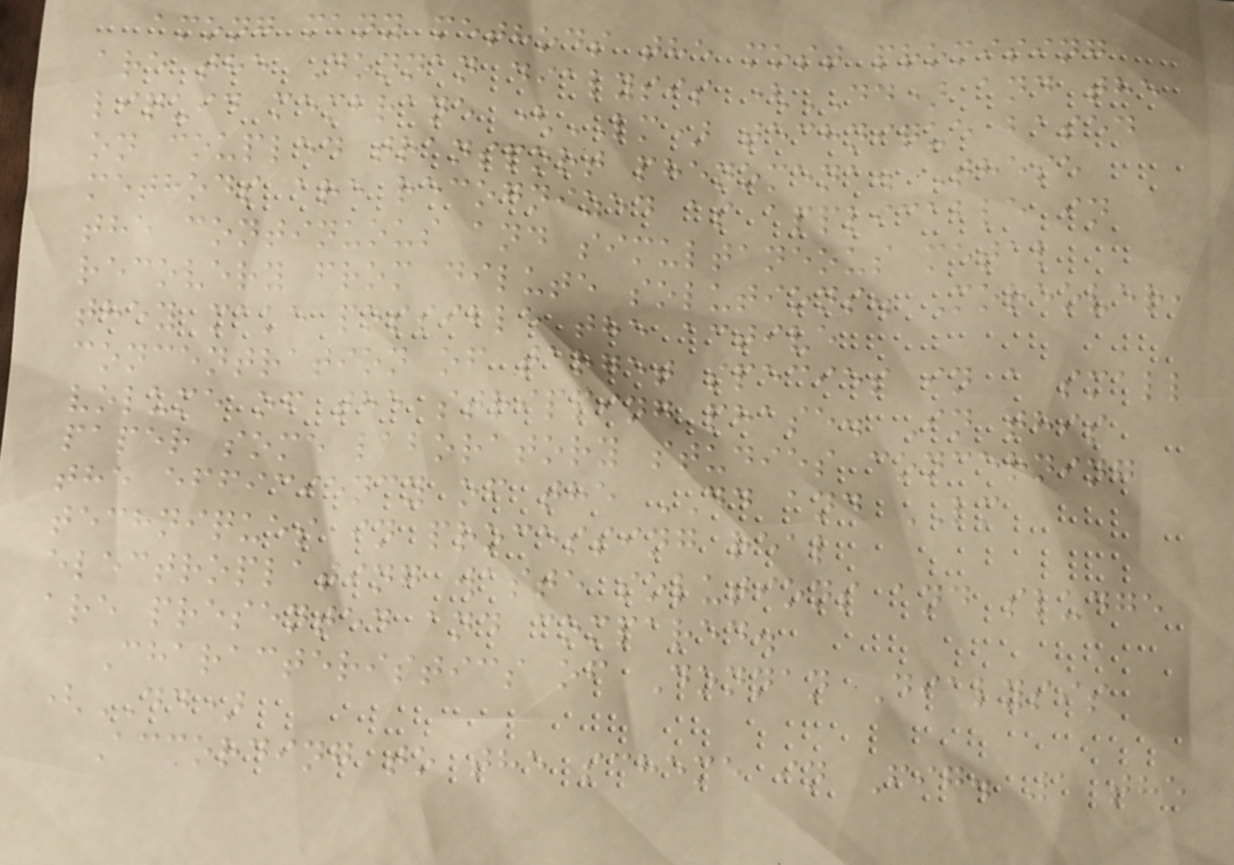among many methods the most promising
are the Donnan dialysis (DD) and the
liquid membrane (LM) technique based
on coupled transport phenomena. These
methods are recognized as applicable in
the continuous and simultaneous metal
recovery from dilute solutions. Moreover,
they make possible the active
concentration of target species in a small
volume of the stripping phase. In this
paper some laboratory studies concerning
the efficiency of the DD and LM
techniques in processing real
electroplating waste solutions and sludge
are presented and compared.
Characteristics of Donnan Dialysis
(DD)
According to the scheme in Fig. 1 the
